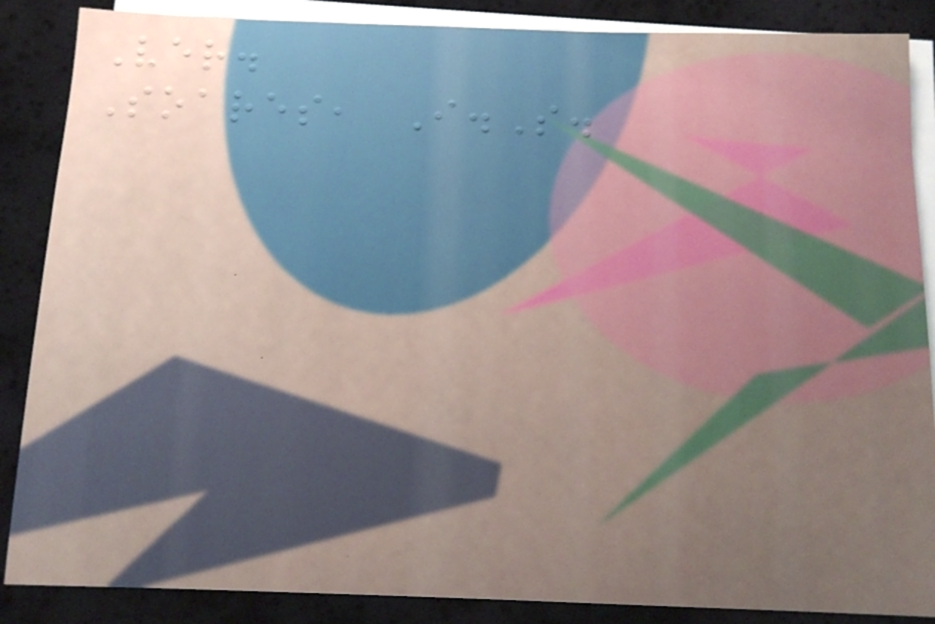Ver.
Soares, I.S.
